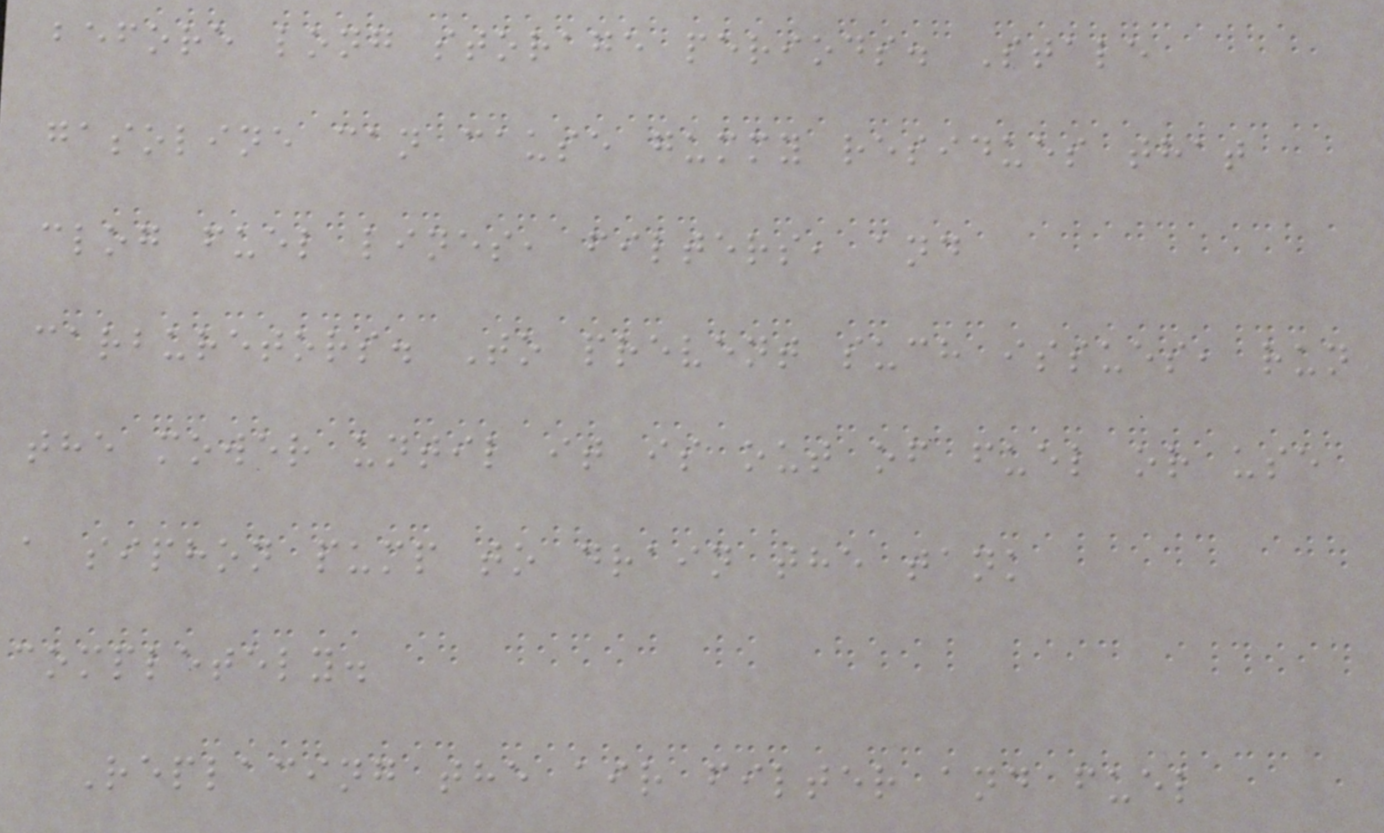before long storage periods. Stale
gasoline can cause gummy residues that
clog fuel lines, filters, and
carburetors. To prevent such issues, run
the mower until it is out of fuel or use
a siphon pump to drain the tank
completely.
Replacing the air filter and fuel
